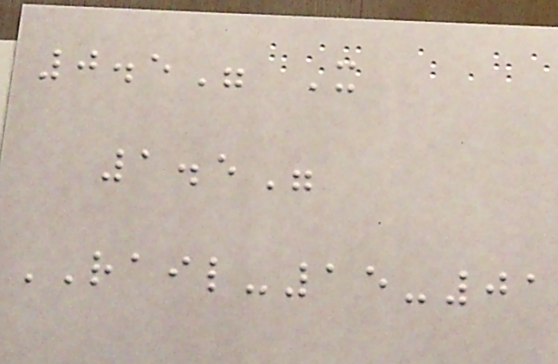0.5" X
1.5"
RAIL-15-01
